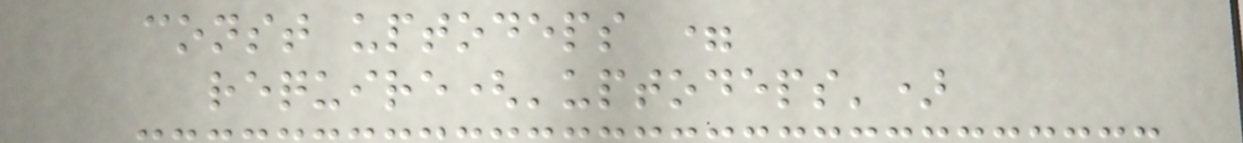const uptodeps =
require('uptodeps')
